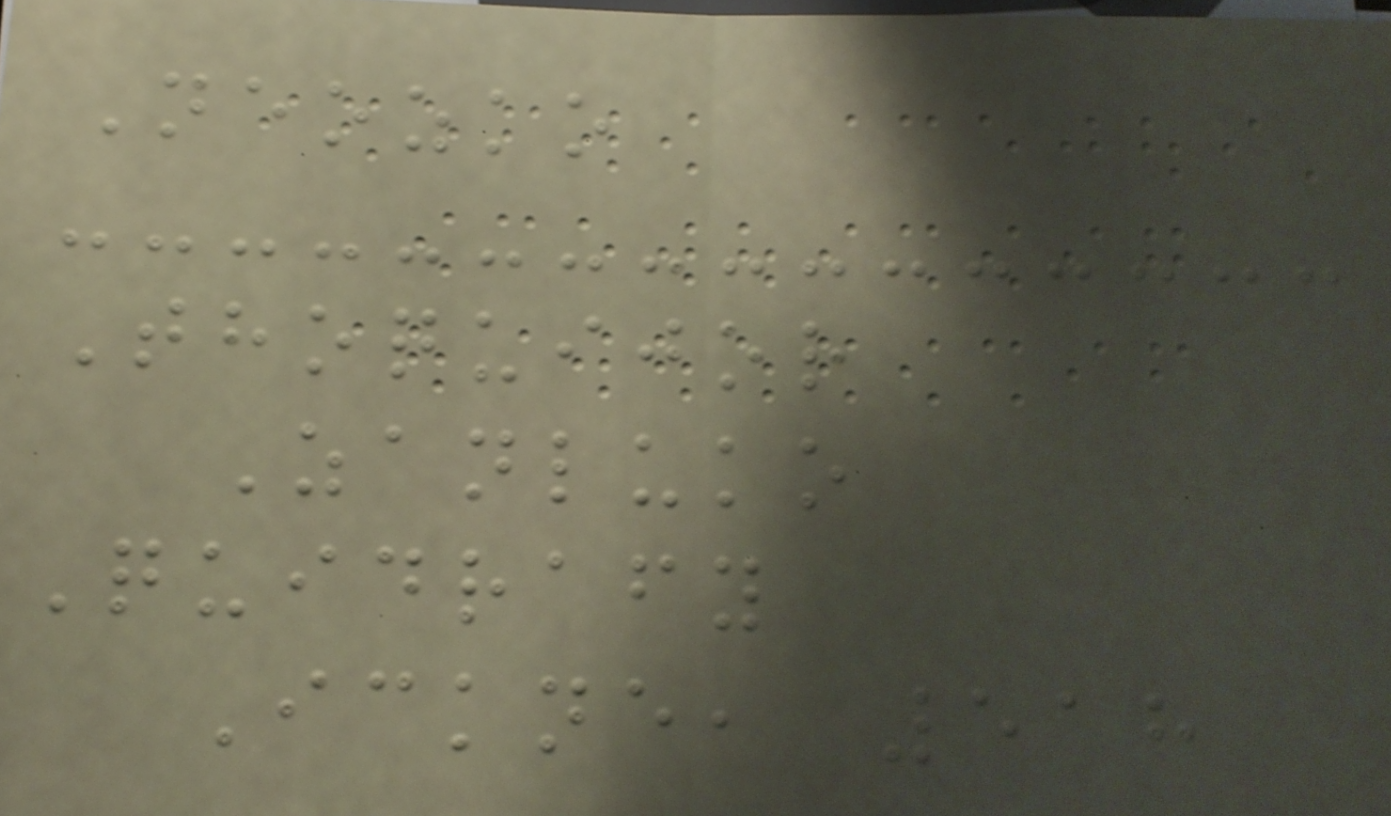Neozko
Thoquijor
Zanluko
Quidrafy
Ickne, 518
